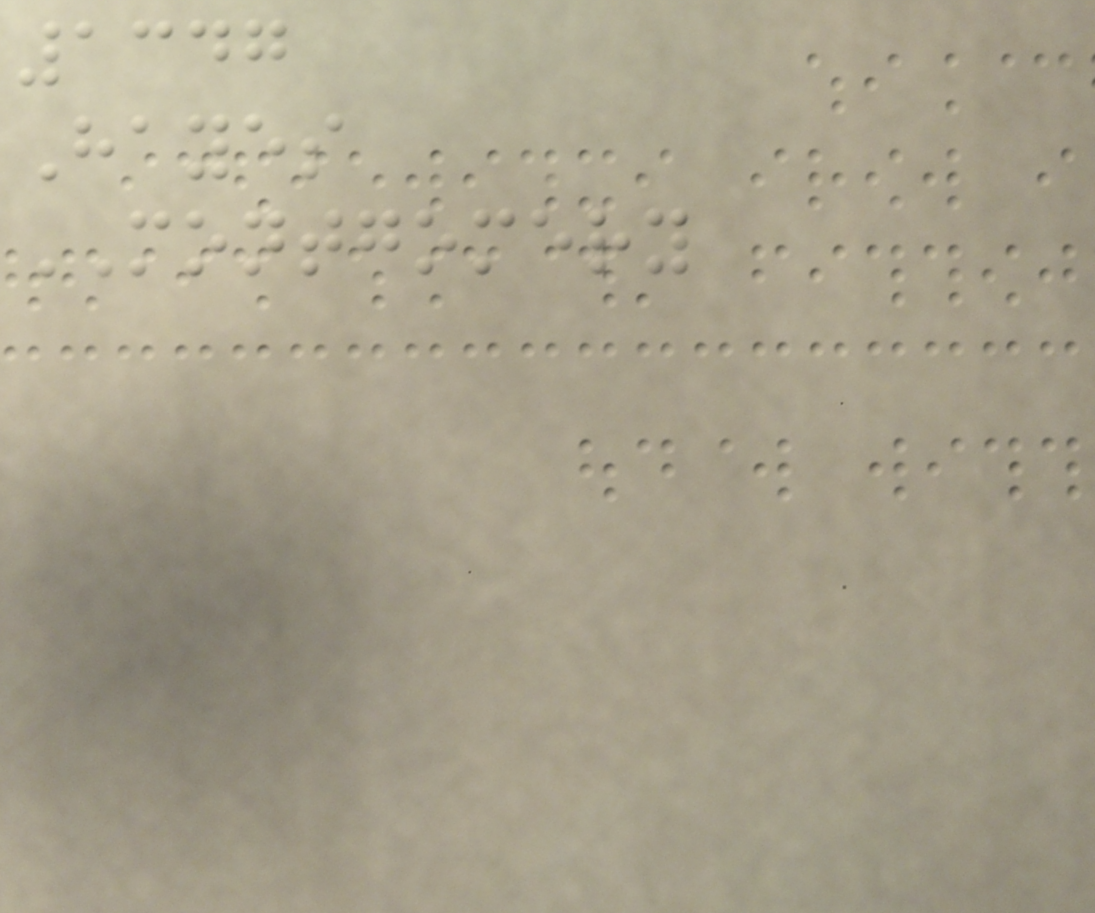1347
Hayes
MONTGOMERY
